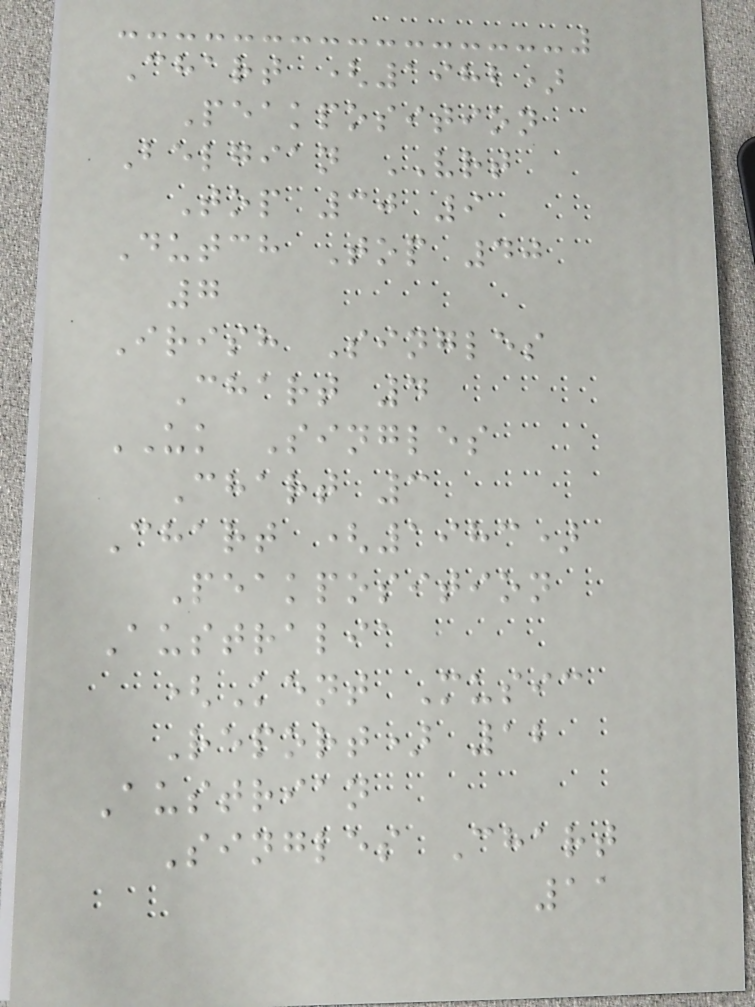Chart (1982)
Peakposition
Belgian VRT
Top 30 9
Dutch Top 40
7
Irish Singles
Chart 4
UK Singles
Chart 3
Chart (1983)
Peakposition
Australia
(Kent Music
Report) 12
Austrian
Singles Chart
11
